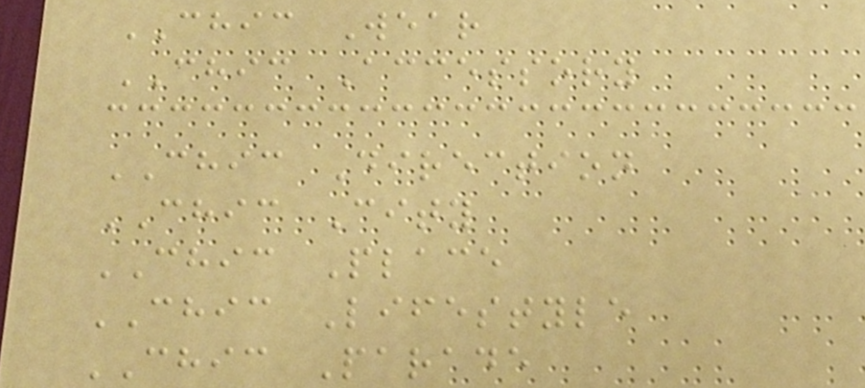CHIC Wear
CHIC Accessory
CHIC Direction
CHIC City
CHIC Place
CHIC Lifestyle
CHIC Parade
